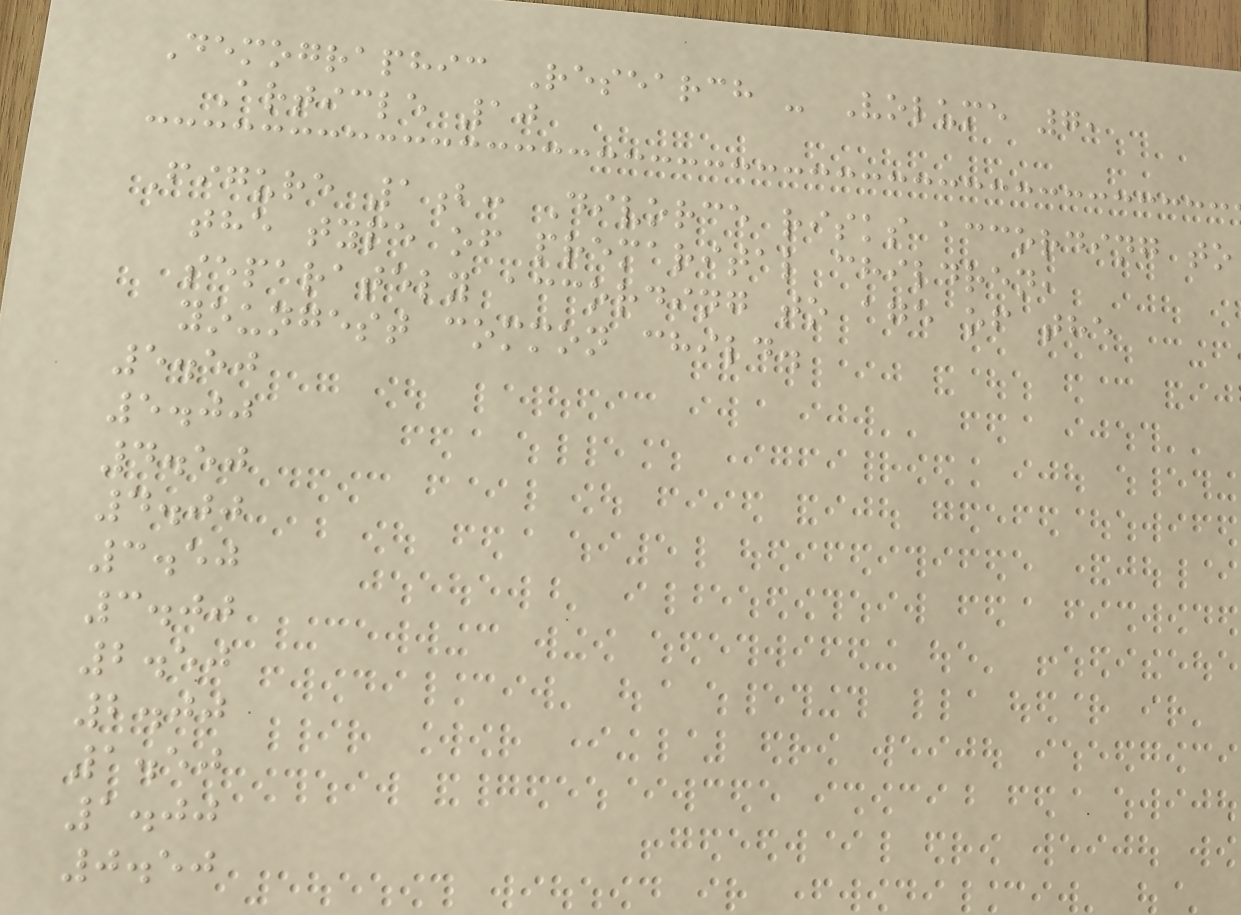Demographic Research - Volume 7,
Article 10
Figure 1b: Divorce risks according to
the type of premarital children,
separately according to age of the
youngest common child.
5.50
5.00
4.50
4.00
3.50
3.00
2.50
2.00
1.50
1.00
0.50
